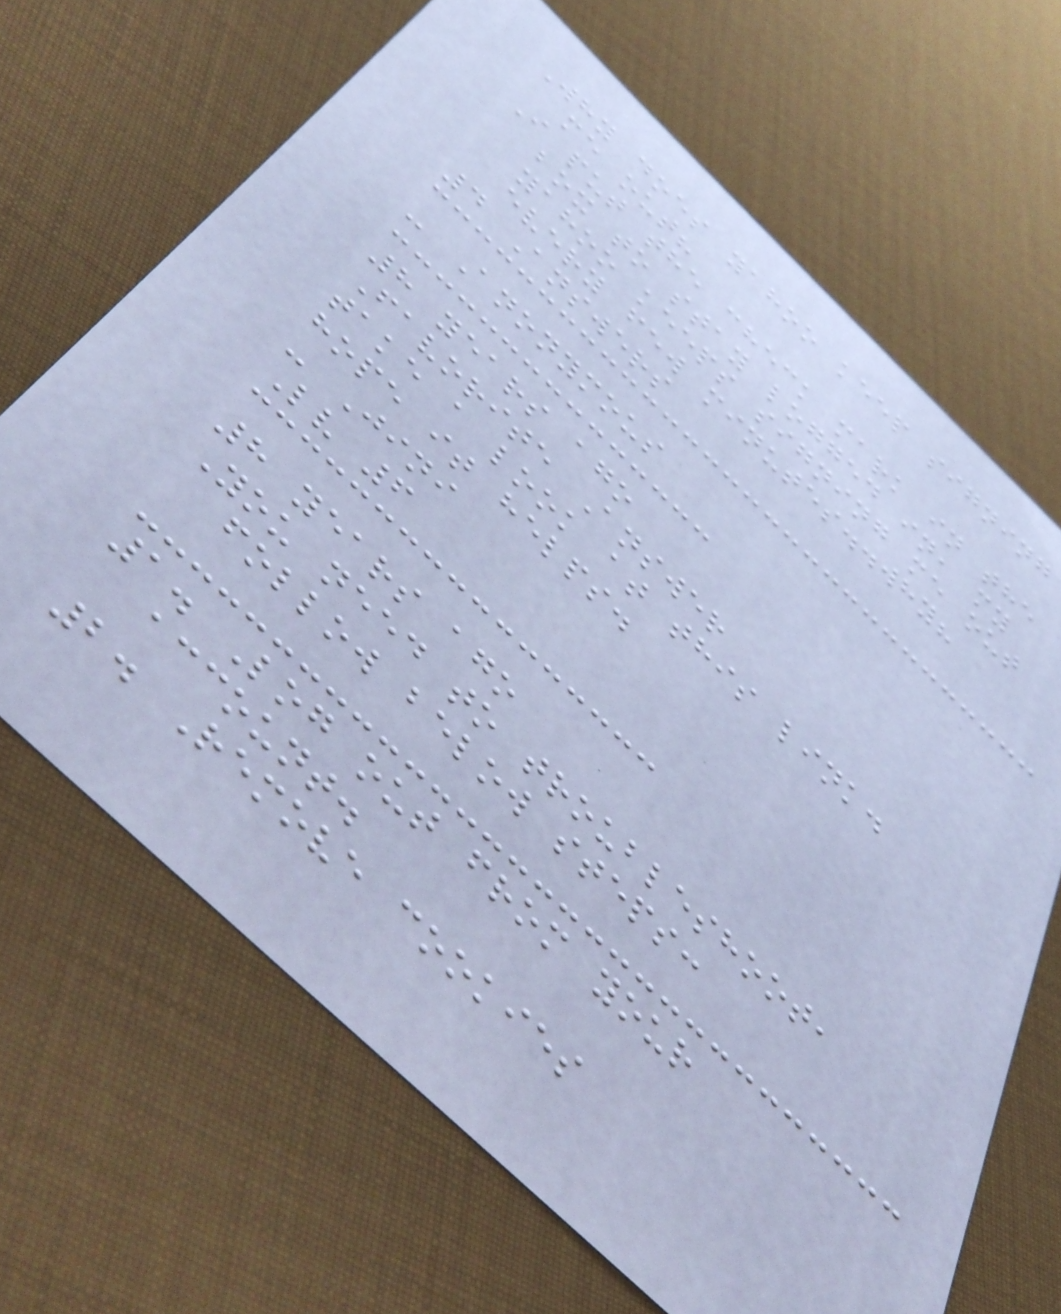Why does yahoo keep signing
me out?
I put the check mark in the
box to stay logged in, my
yahoo keeps signing me out
every few minutes..why?
4 Answers
- Anonymous
8 years ago
Favorite Answer
take a look at this link.
hope it helps.
- Jini
Lv 6
8 years ago
You need to troubleshoot,
follow below steps:
1. Log out from your
account.
2. Remove cookies
